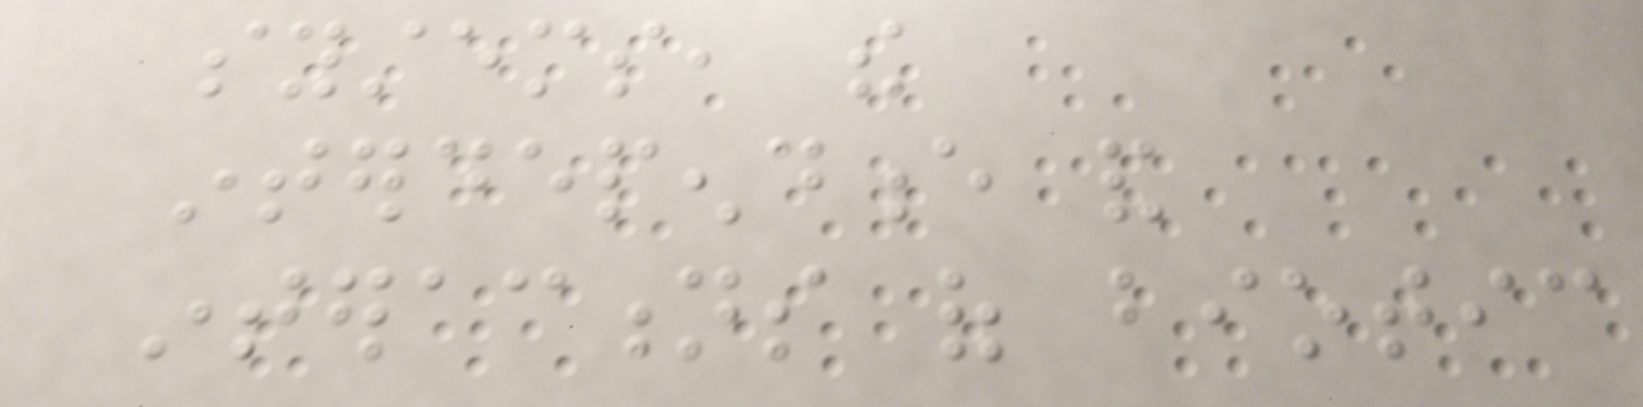systems, the
interdependence and
interactions of biotic
